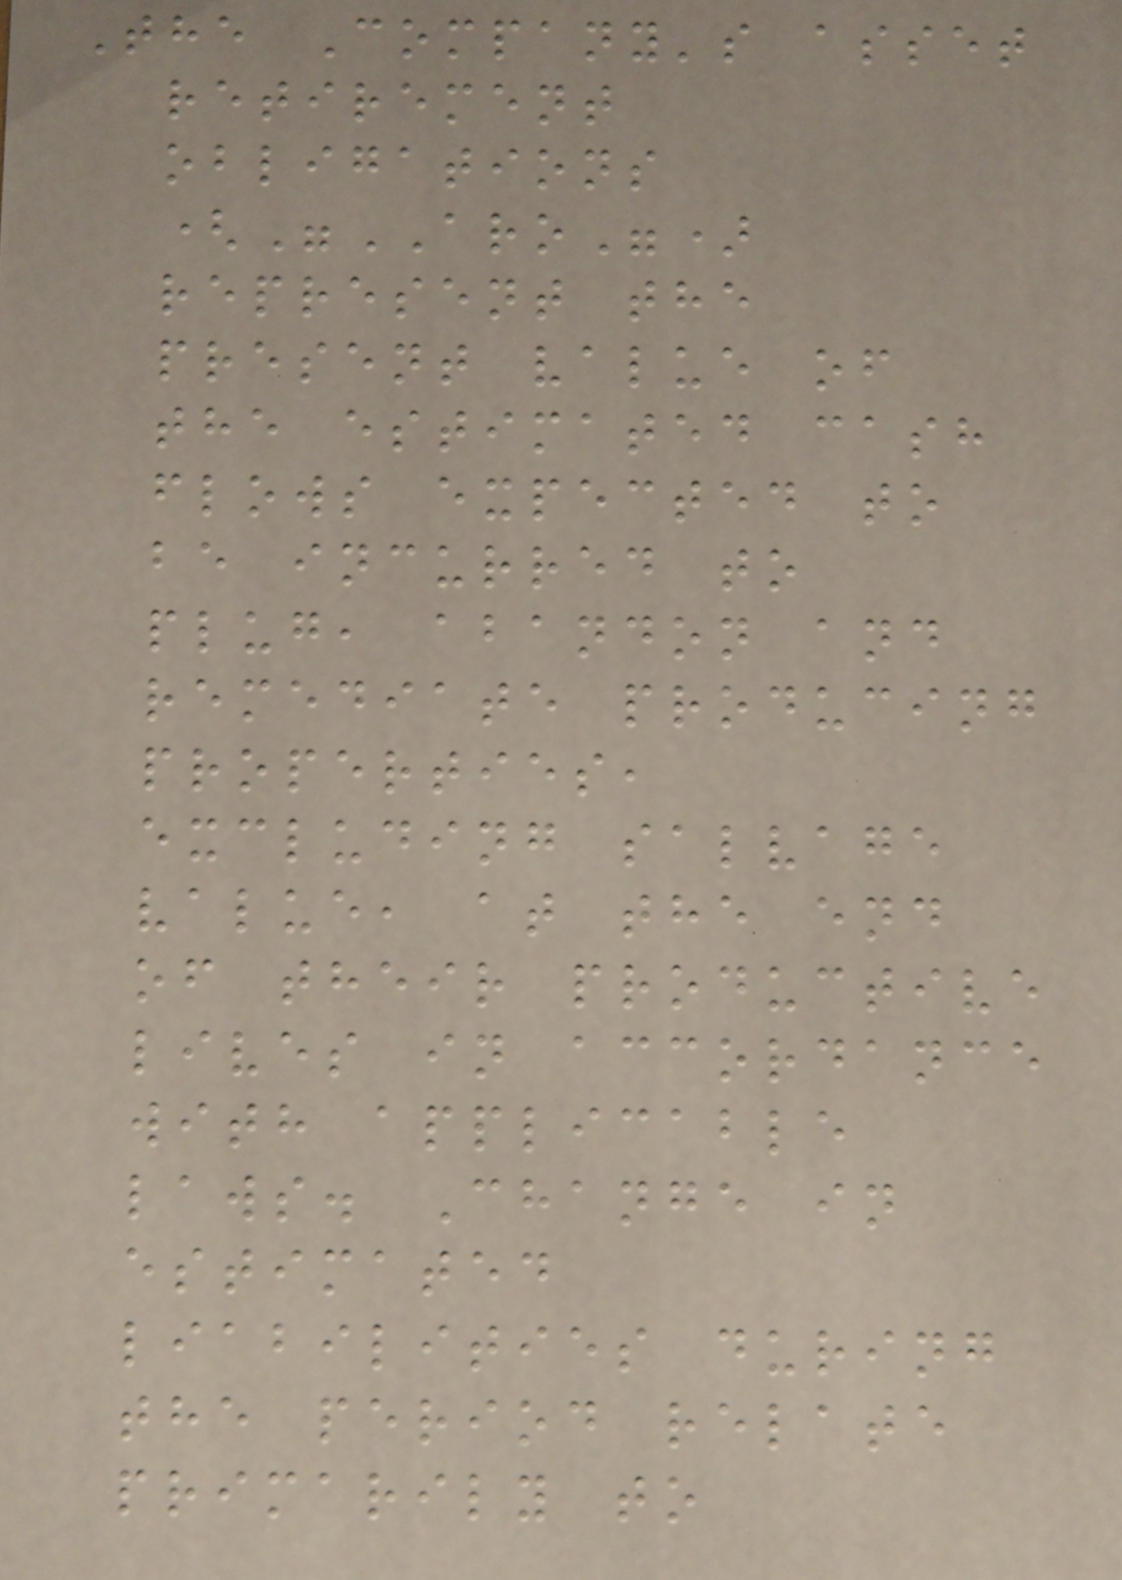The Company's asset
retirement
obligations
("ARO")
represent the
present value of
the estimated cash
flows expected to
be incurred to
plug, abandon and
remediate producing
properties,
excluding salvage
value, at the end
of their productive
lives in accordance
with applicable
laws. Change in
estimated
liabilities during
the period relate
primarily to
